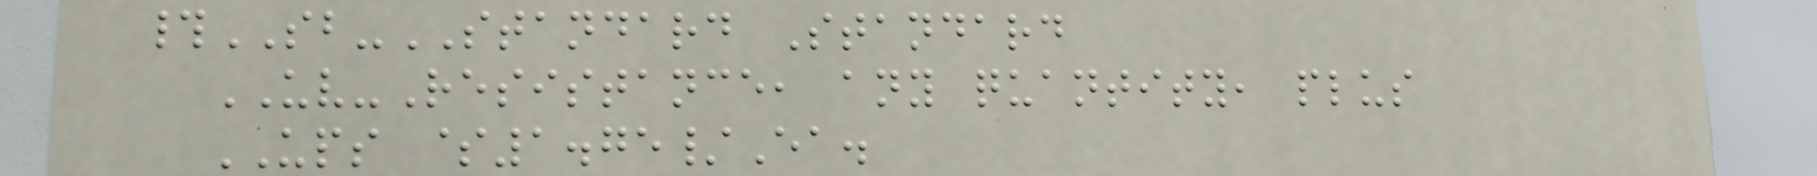#SB-STANDARD Standard
UV-Resistance, any quantity, plus
UPS $1.75/Ea.
